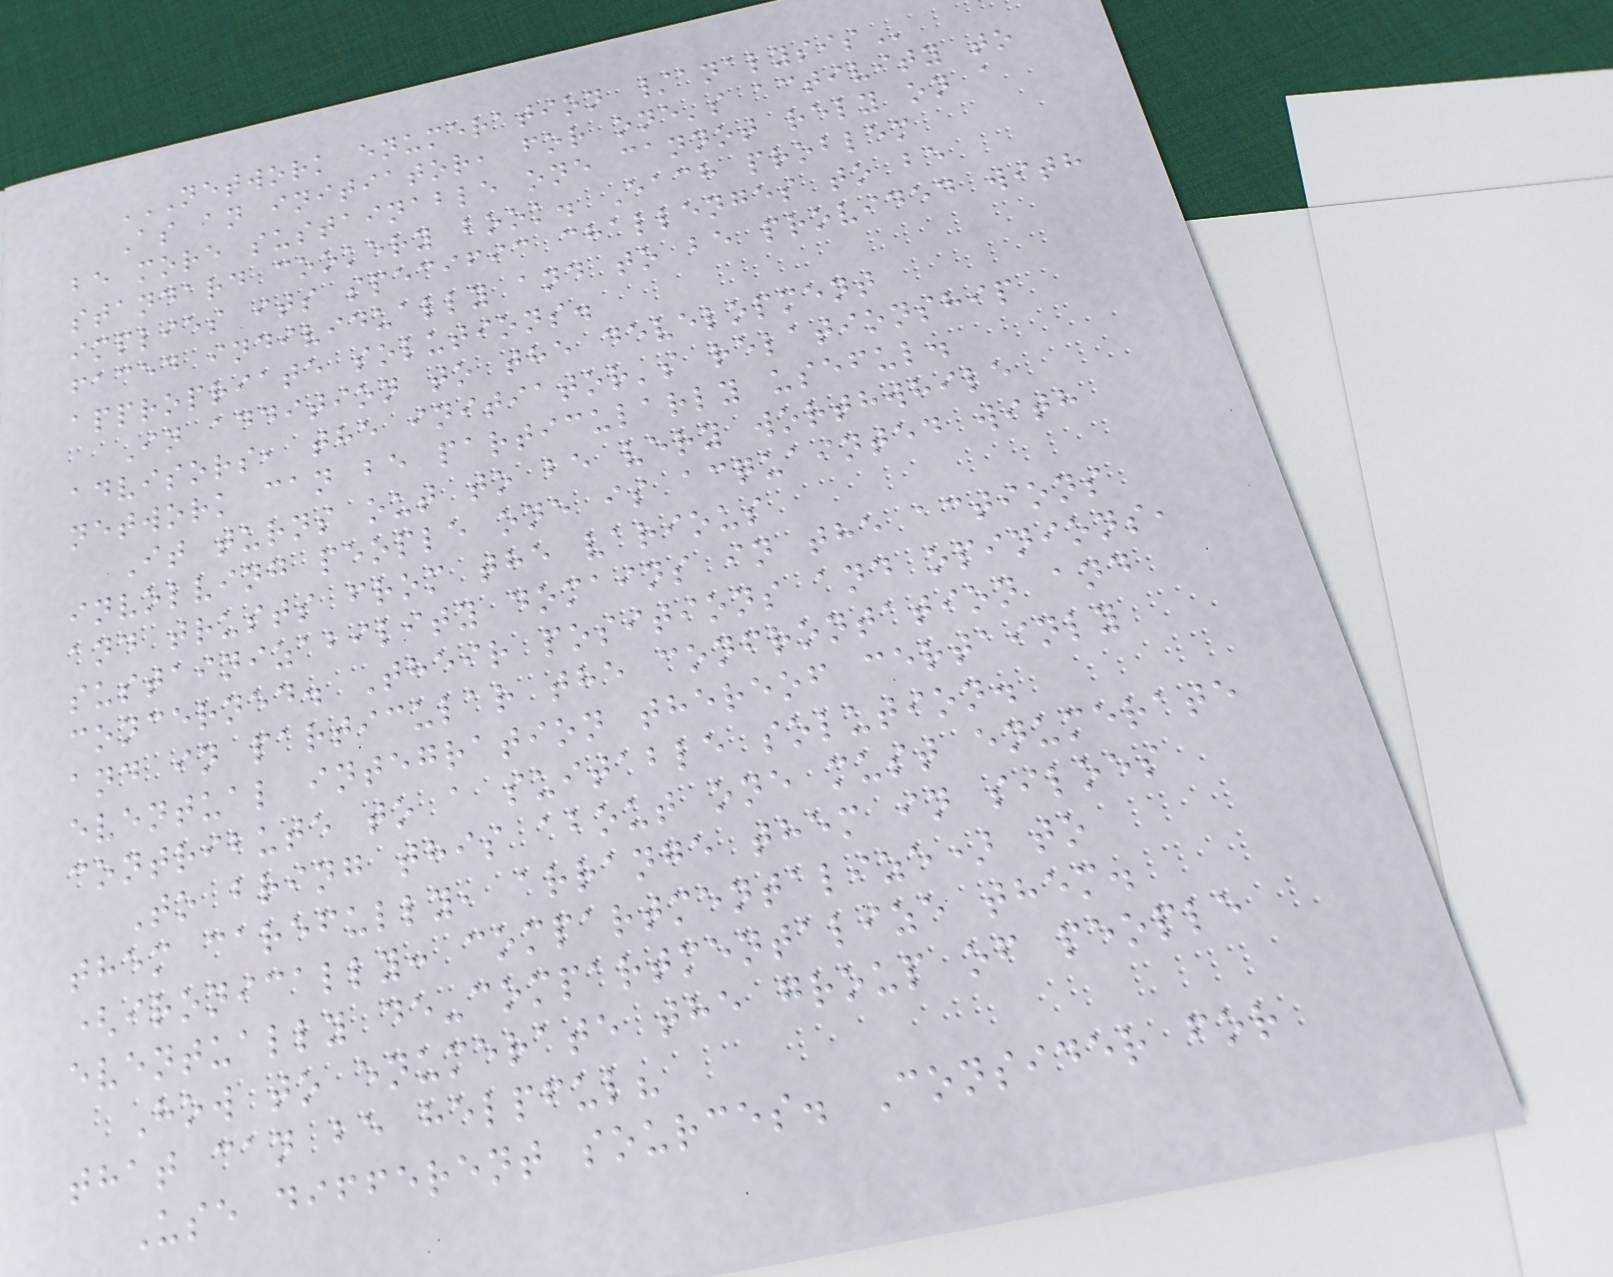NETWORK ENUMERATION /ANALYSIS
As an initiator, for one's activity to
be more sustainable one cannot rely on a
standard cookery book. Each problem
implies its specific challenges to be
faced individually and to be provided with
appropriate solutions.
In addition to the development
advisors, the initiator's relationship
network can be particularly useful.
It turns out to be very worthwhile
involving people one is acquainted with
and trusts from the various
sustainizability domains in the actions
concerned. Their positions and opinions,
and in particular the confrontation and
eventual integration thereof certainly
contribute to a suitable solution.
To bring this about one must enumerate
them carefully, arrange them in siloes
(ironically: compartmentalize) to
eventually de-compartmentalize them.
How to enumerate the group of people
that can be helpful?
Use different sources. Consider for
